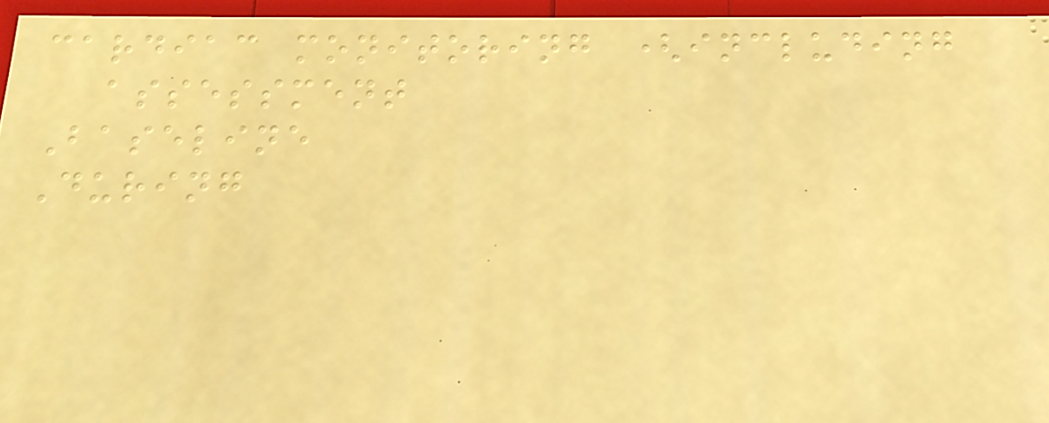cardiac monitoring (including
assessment
Baseline
During
